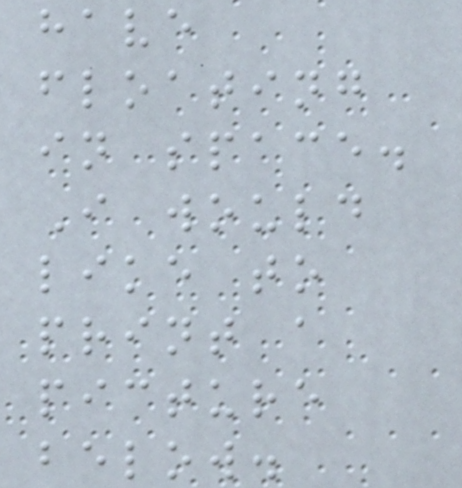have
floating
in space.
I would
like to
print a
picture
below.
